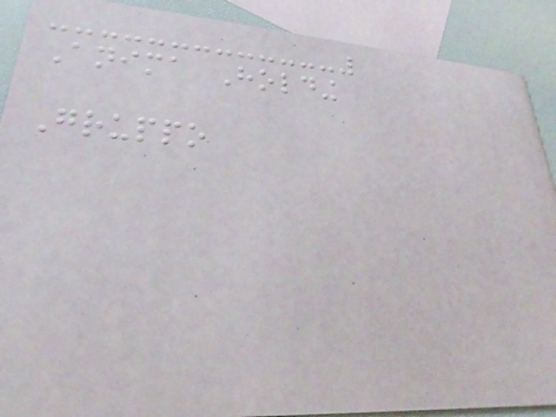Anima Holding
Gruppo
